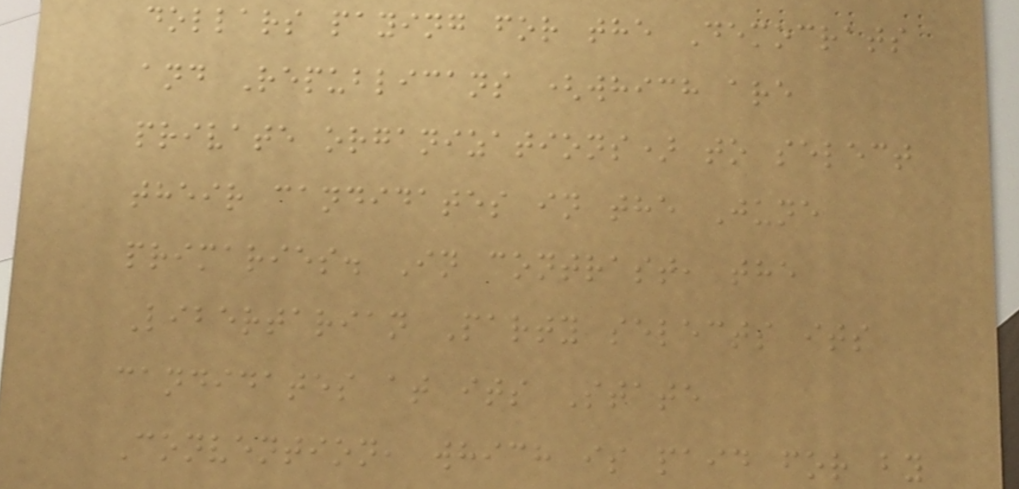dollars paying for the Democrats
and Republicans (which are
private organizations) to select
their candidates in the June
primaries. In contrast, the
Libertarian Party selects its
candidates at its State
Convention, which is paid for by
